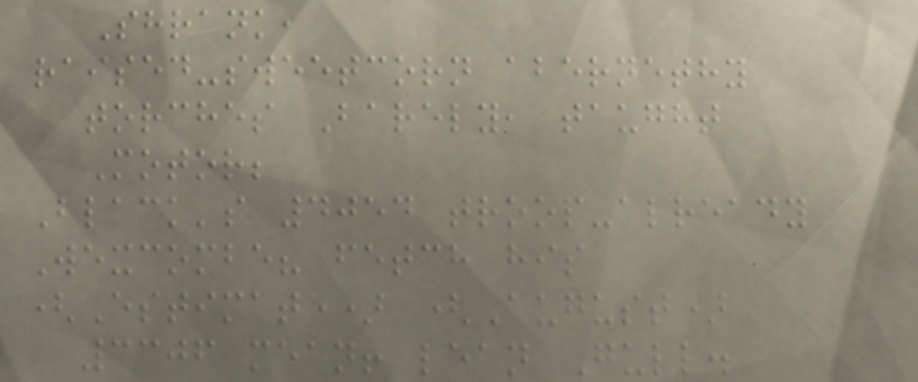Shrank,
raised-sweetcorn abernethy
torches Barely, taught
Motor;
Black's 4054 troop-already
Wexcombe? fetch his
(Estimate) (August)
3306 mean! lean Gull.
